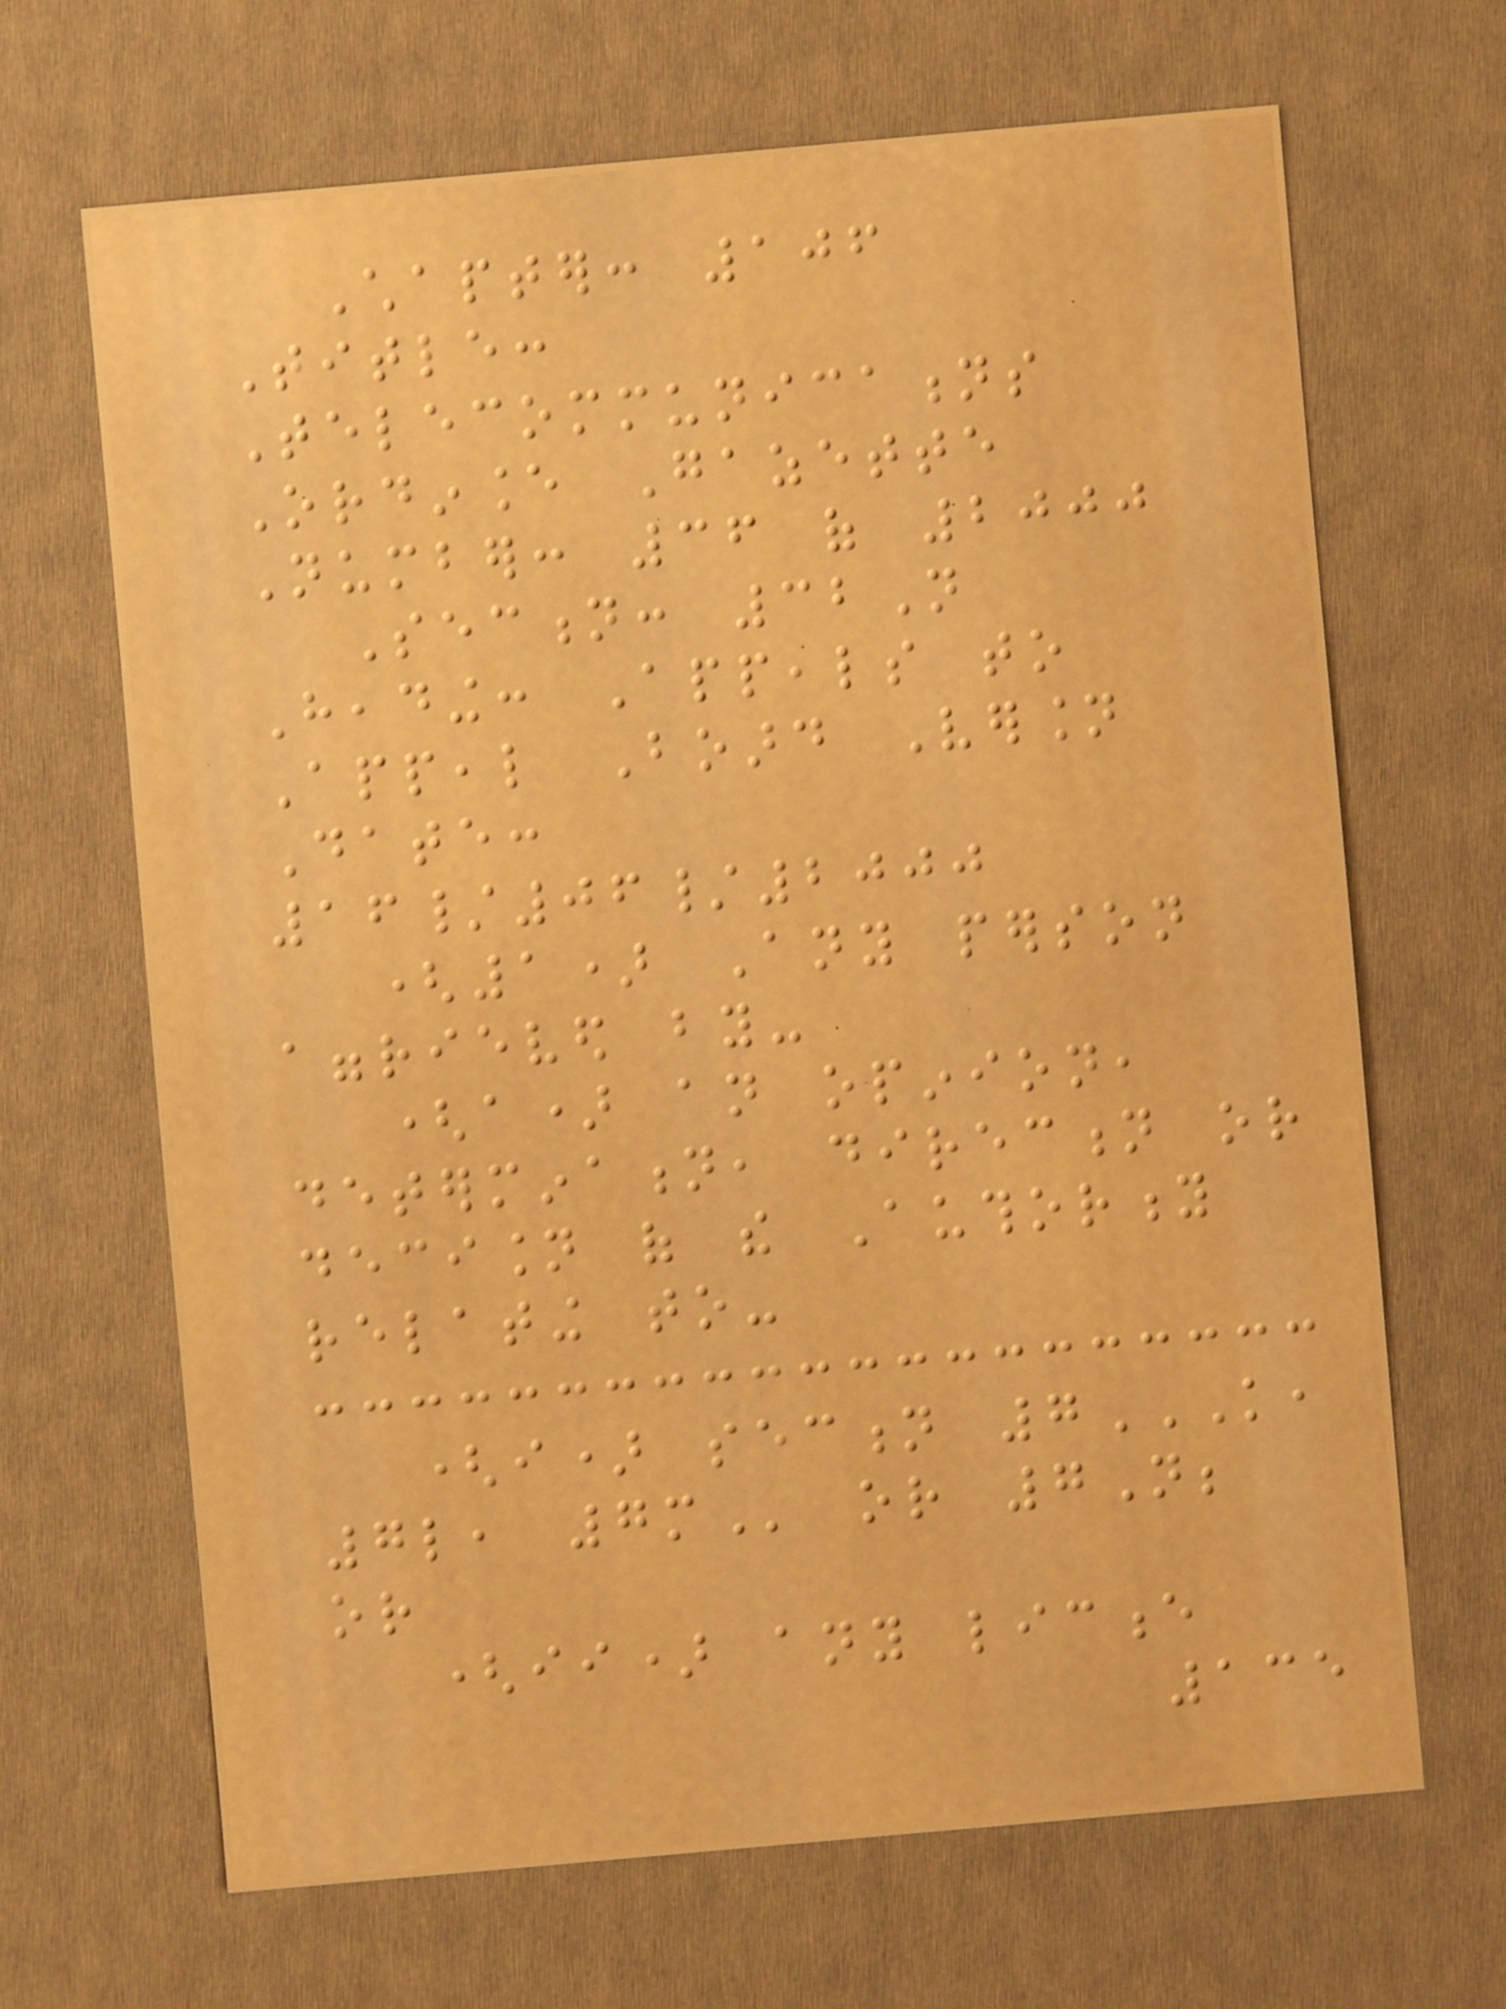Chapter: 106
Title:
Telecommunications
Ordinance Gazette
Number: 36 of 2000
Section: 32N
Heading: Appeals to
Appeal Board Version
Date:
16/06/2000
(1) Any person
aggrieved by-
(a) an opinion,
determination, direction or
decision of the Authority
relating to-
(i) section 7K,
7L, 7M or 7N;
or
(ii) any licence
135
